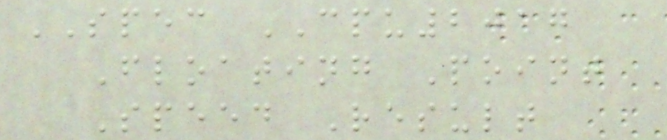SPEC CPU2017
Floating Point
Speed Result
